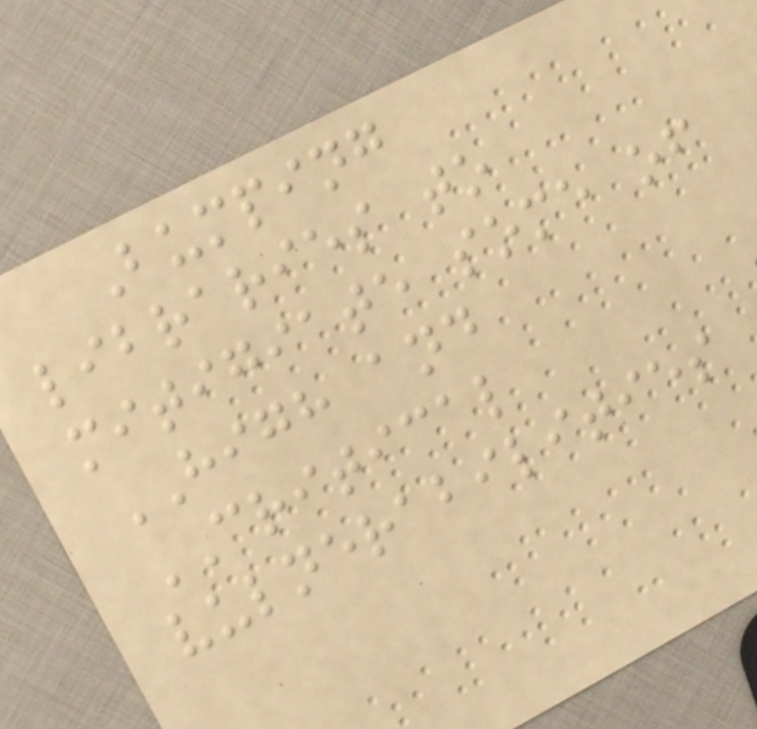Bumping
libraries to
mitigiate some of
HIGH and
CRITICAL
vulnerabilities
